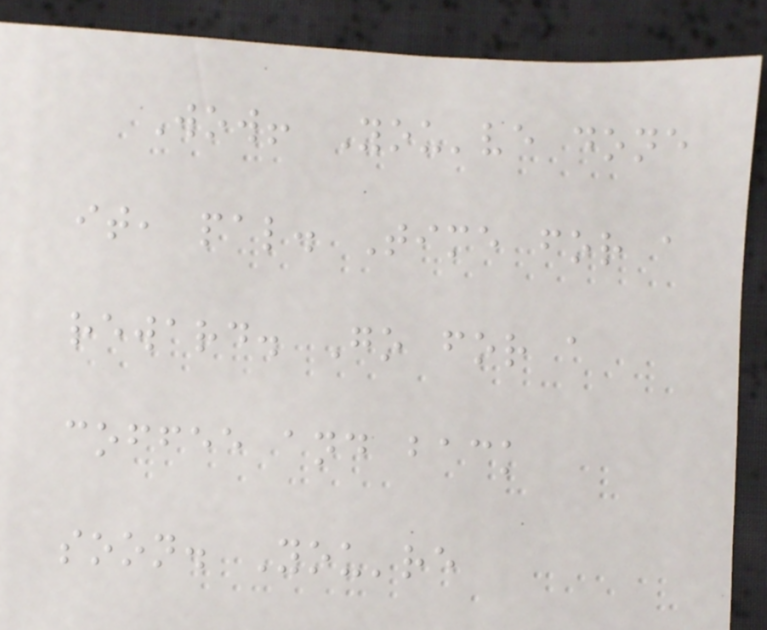Wow! You've done
it, pal. Time for a
reward. Go for a
coffee and back
soon. You're
